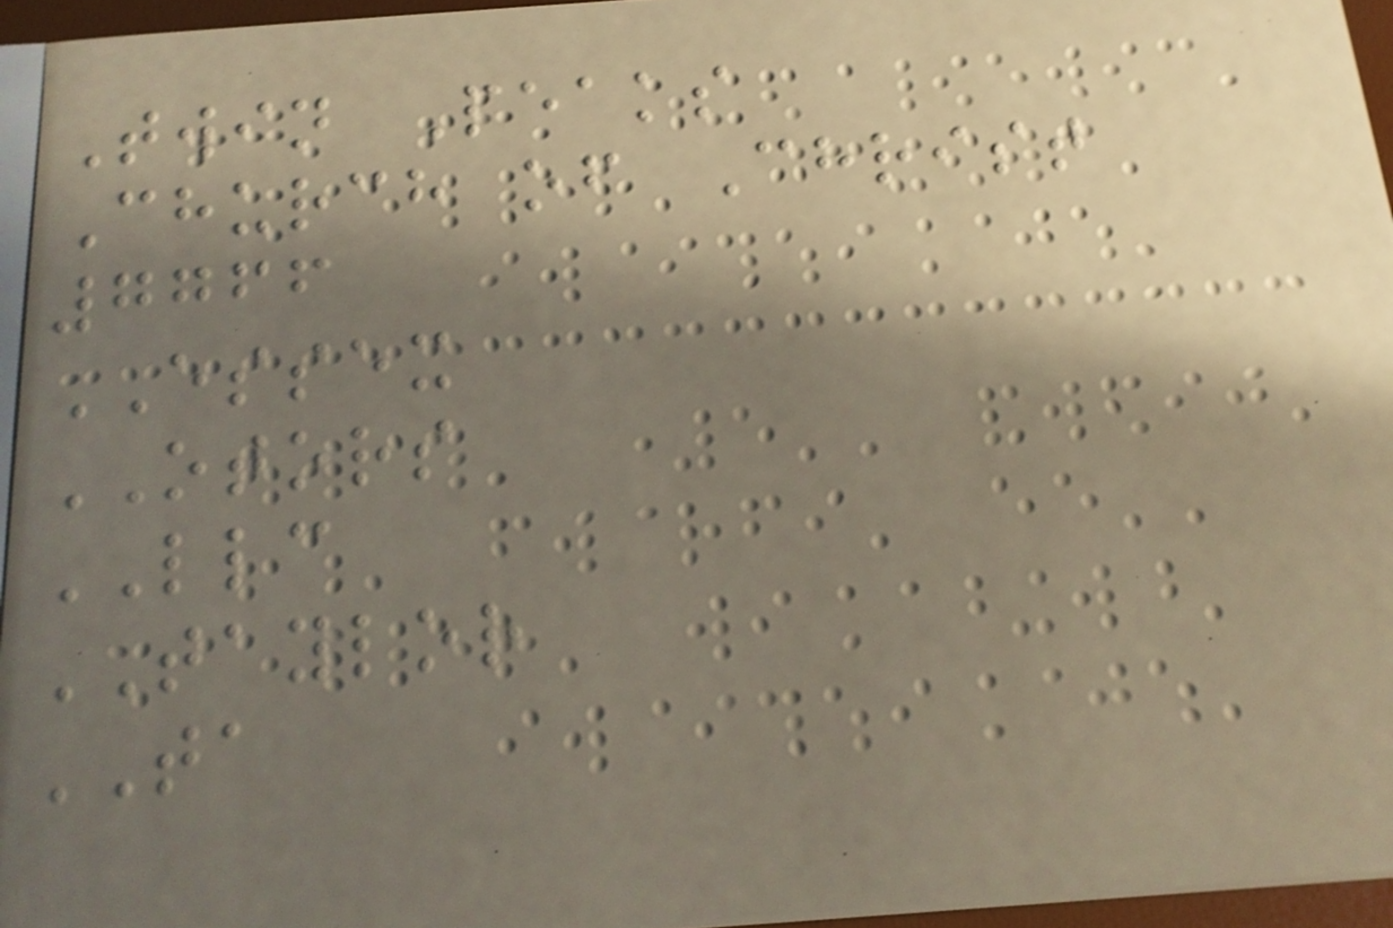Twin Peaks
Church of Christ
7766
ESSEX
OTORS
LLC
TAYLOR
TA
